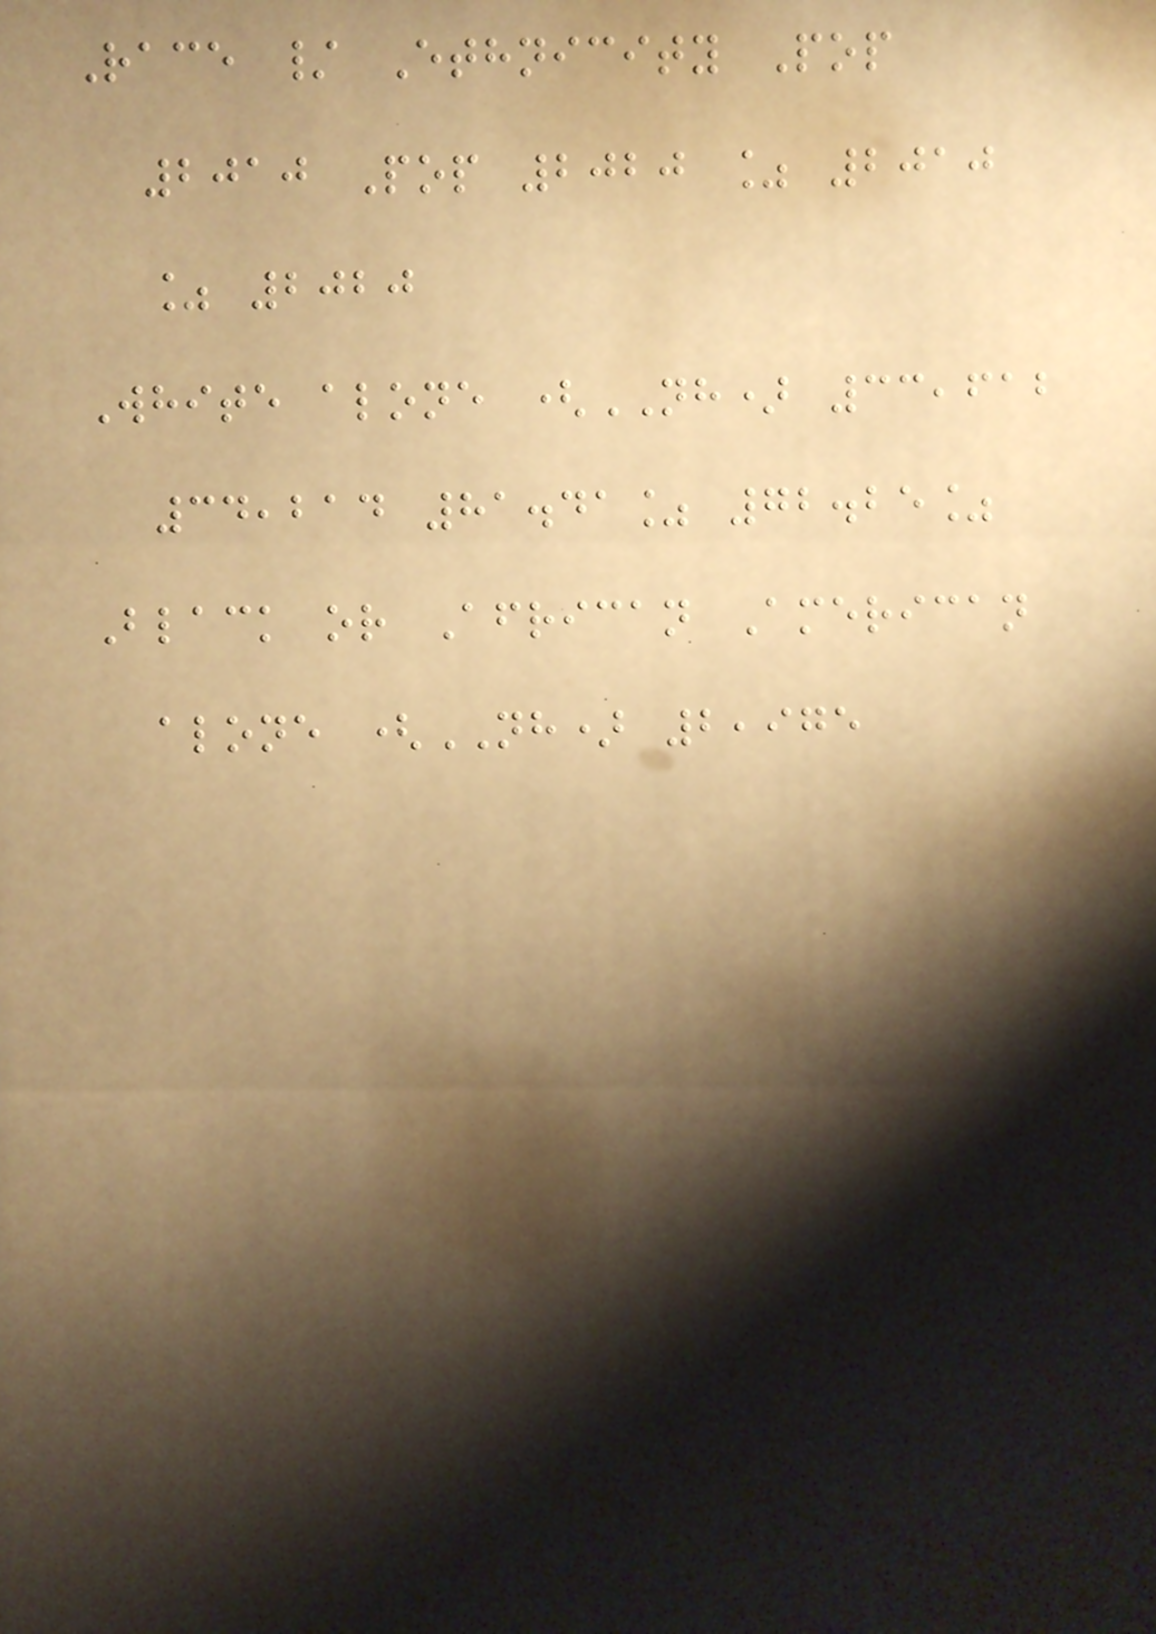Race / Ethnicity Pop
2010 Pop 2020 % 2010
% 2020
White alone (NH) 33,612
34,214 81.41% 72.25%
Black or African American
alone (NH) 2,975
